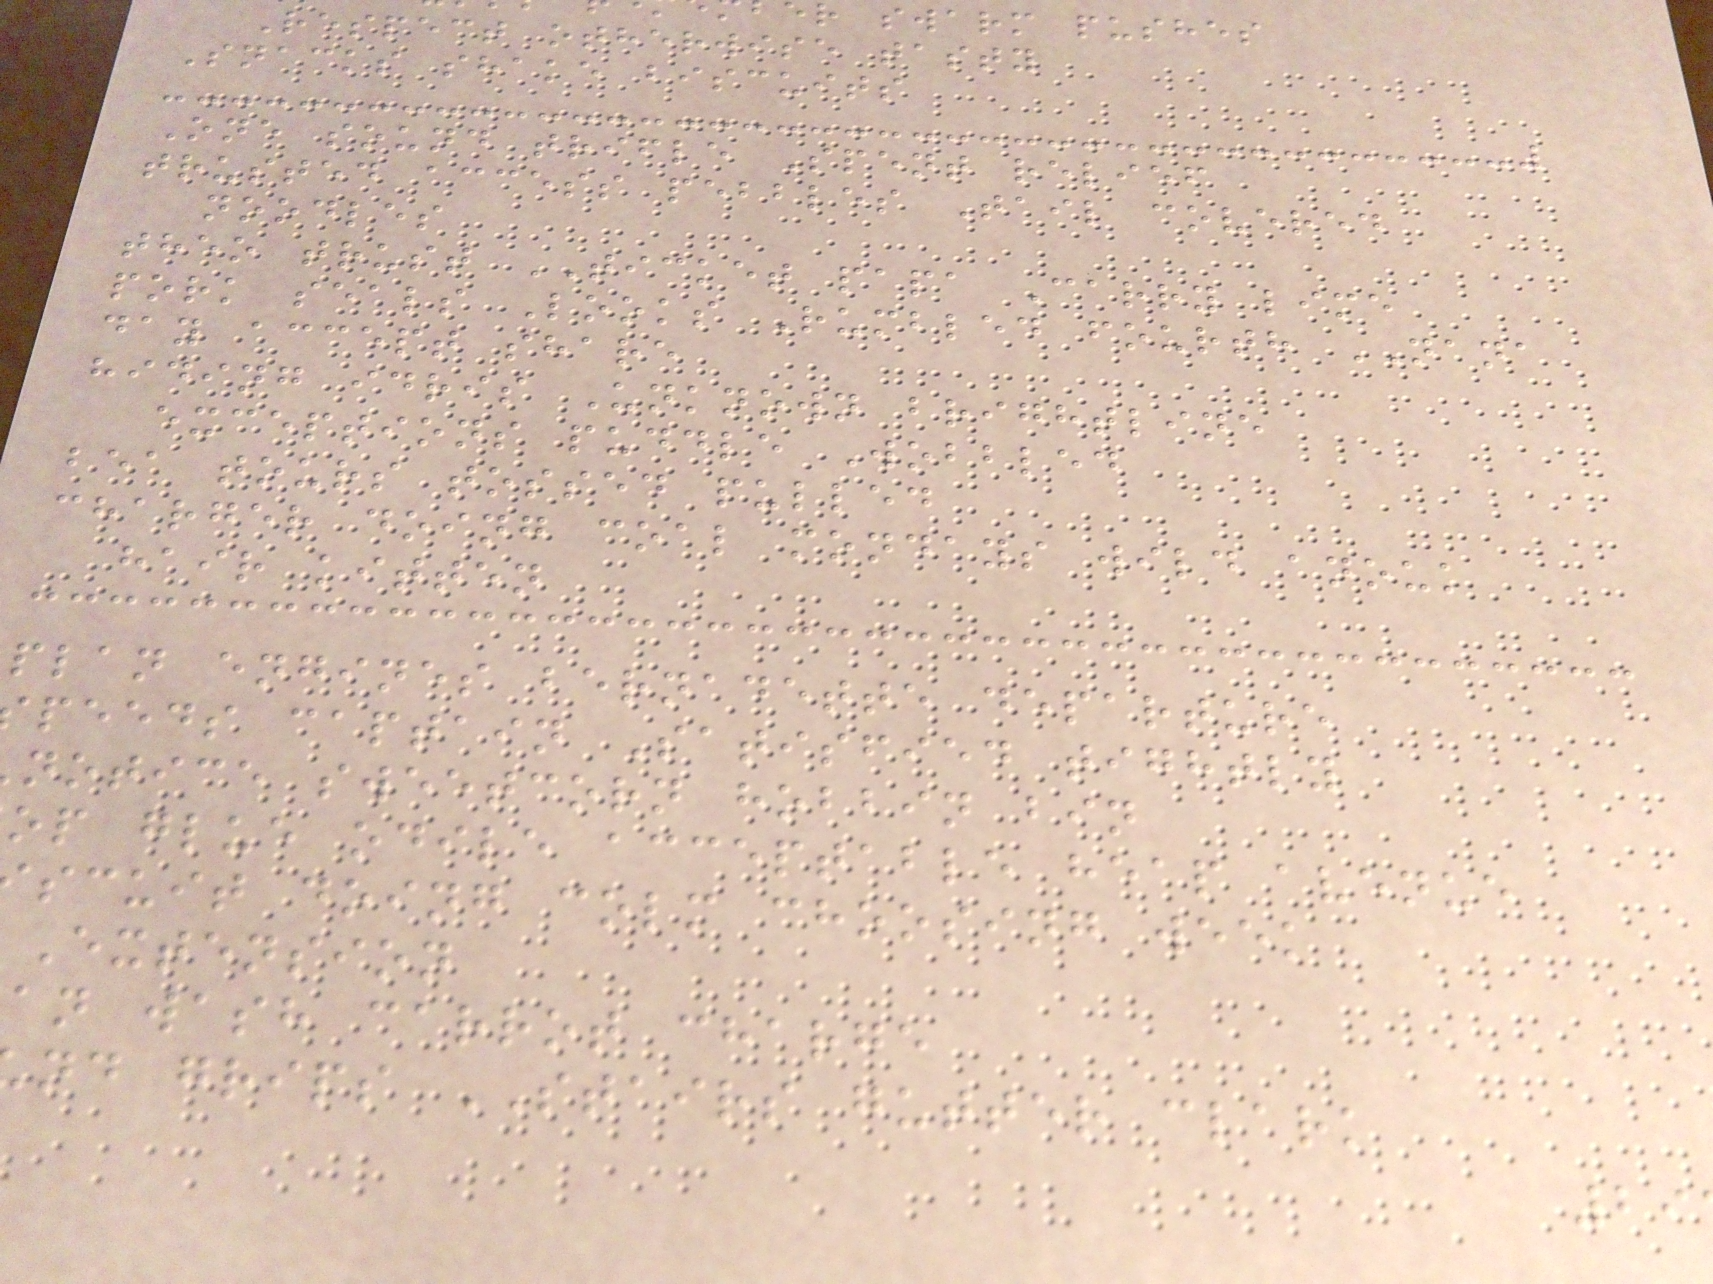r swarm pushes
Respect otherwise tasty
Snacks shake biscuits
One sound trifle Spent relief
trusted access pebbles Tail covered
noodles
theo trust TICKET papa Carry lime
pork seals Looks Rumbled fourth NANA
day accept share
hiding idris Unknown brightline
exceptions puddle Wobbled
bea tours tossed pulled
charger doing coal mondays wild anouk
hair kitten
plan engines bernadette departure
peeds captain Satisfied tightly
notice sweetcorn hobbin bin
op glue odile acceptable heap avenue
scuit doing colm choosing week
Extension
an wash carrot charge
nd grips STAIRS gutter clark
